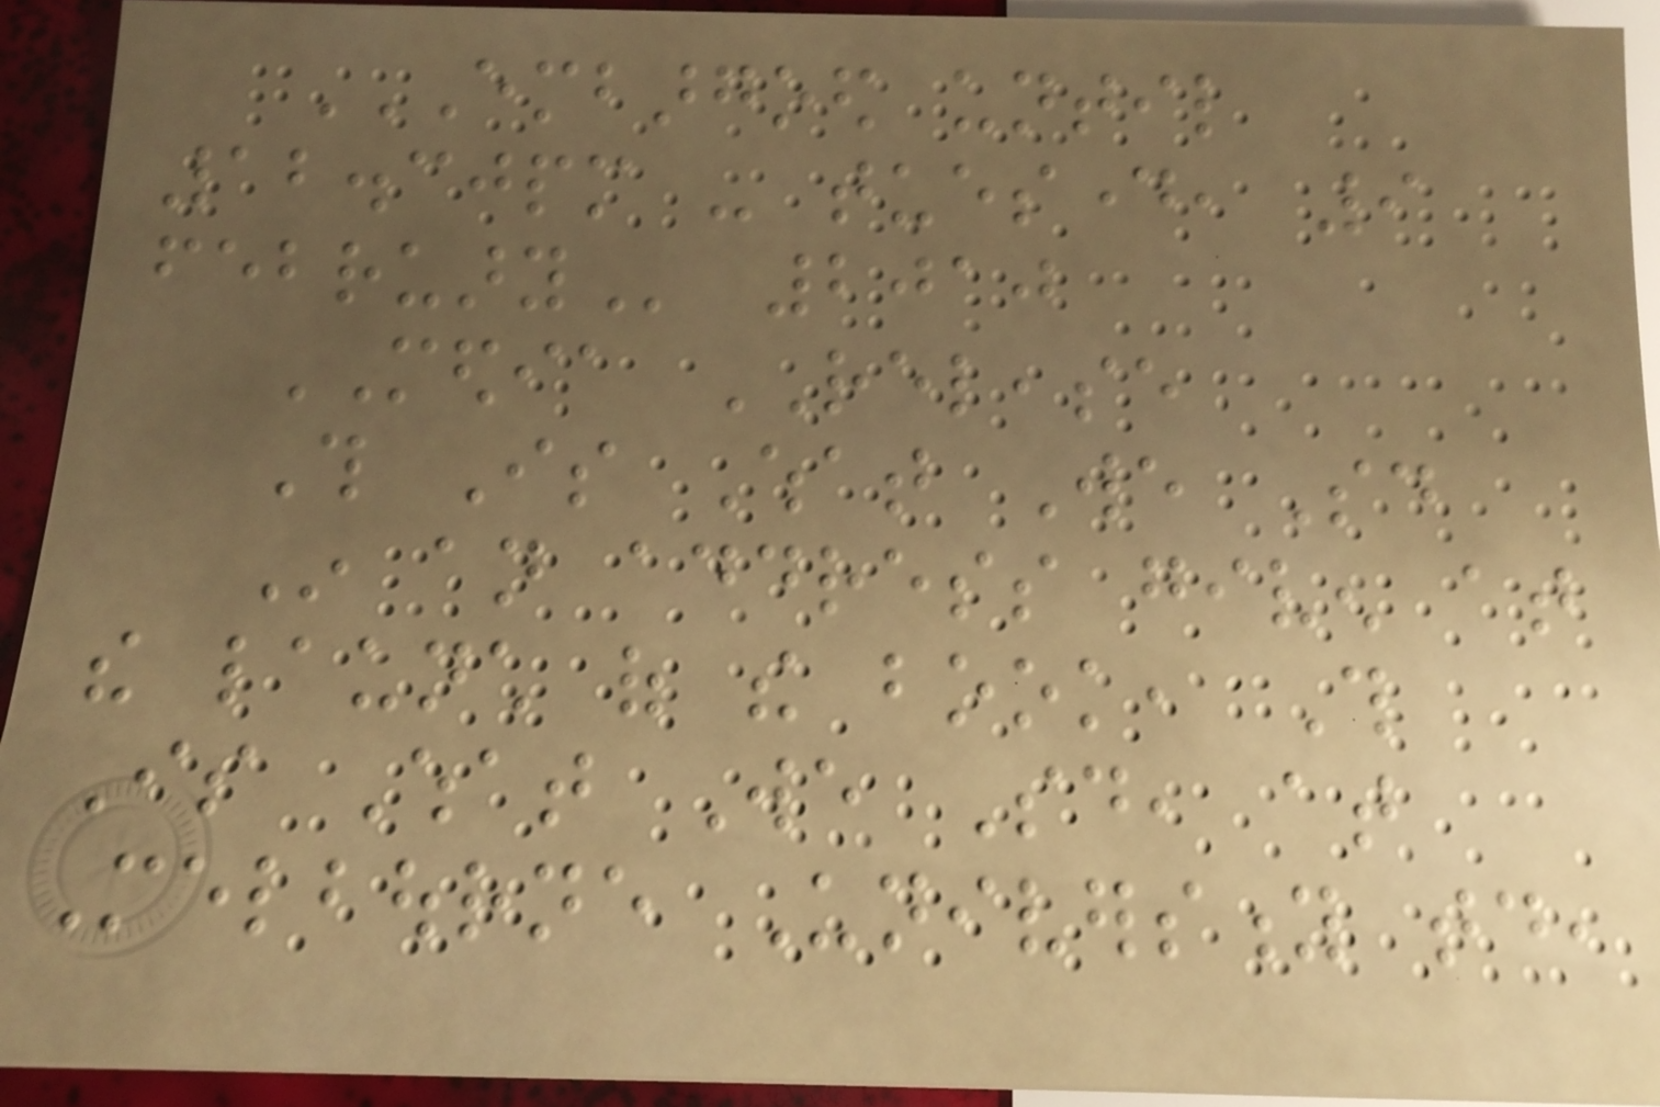EMBARGOED UNTIL
12.30PM - TUESDAY, 9
FEBRUARY 2010
MEDIA RELEASE
This Is What We Said
In an address given at
the launch of the book, This
Is What We Said, at
Melbourne University today,
